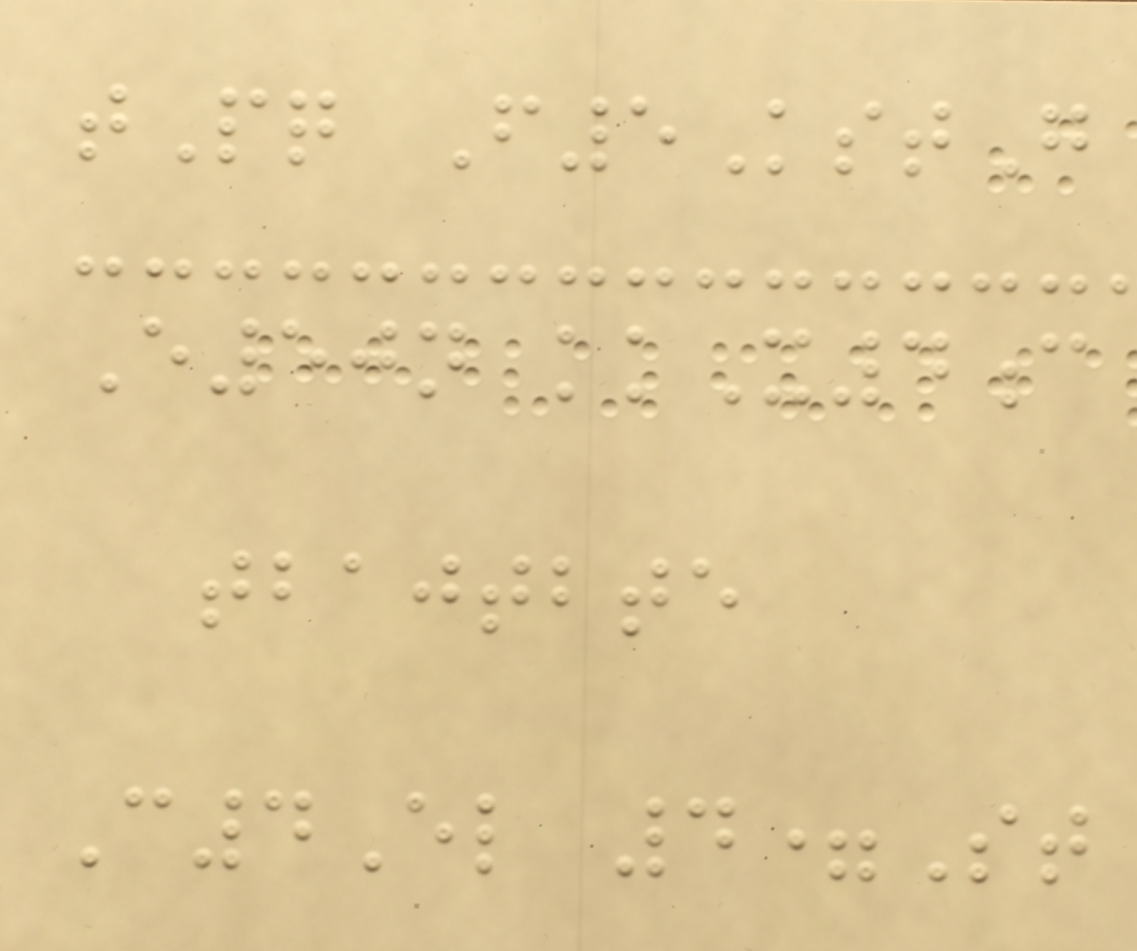tPq F5KstG
E50n kkX4c
tbajtbte
C4El 4=St
